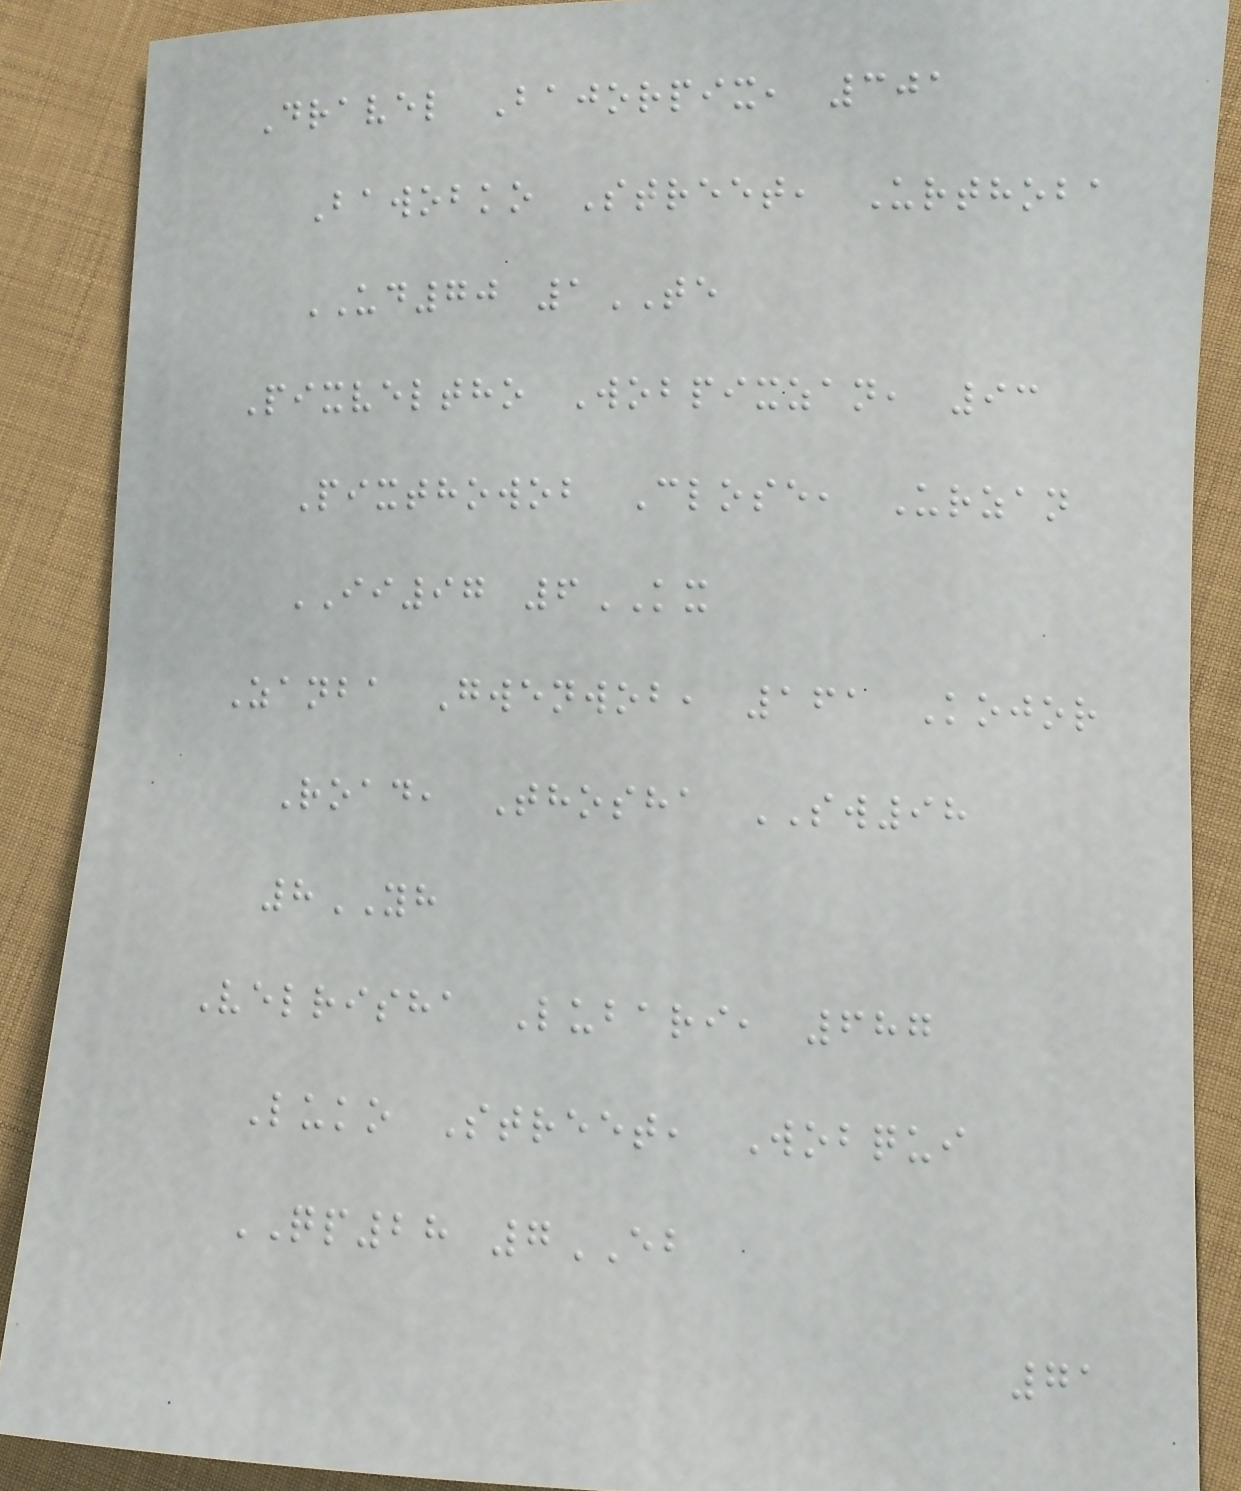Dravel Bajorpix, 301
Bawobko Street, Urthoba
UD70 1TE
Pixveltho Wobpixzan, 93
Pixthowob Close, Urzan
II97 6KX
Zanba Gwenwob, 161 Kojor
Road, Thosha SW98
8YH
Velrisha Lubari, 687
Luko Street, Wobqui
QP28 7EB
71
